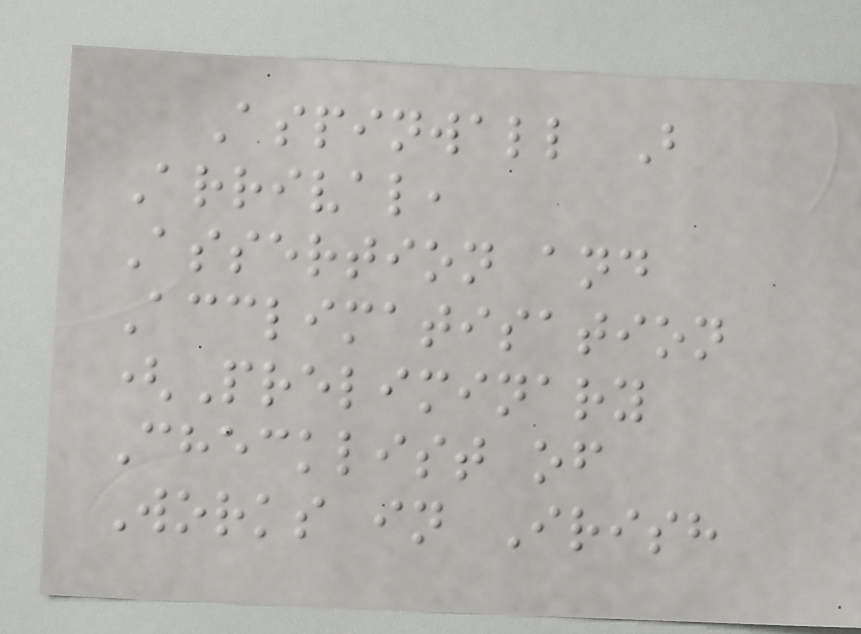Aspinwall B
Arrival,
Assertion and
Acclimatisation
(Preliminary
Checklist of
Works in Irish
